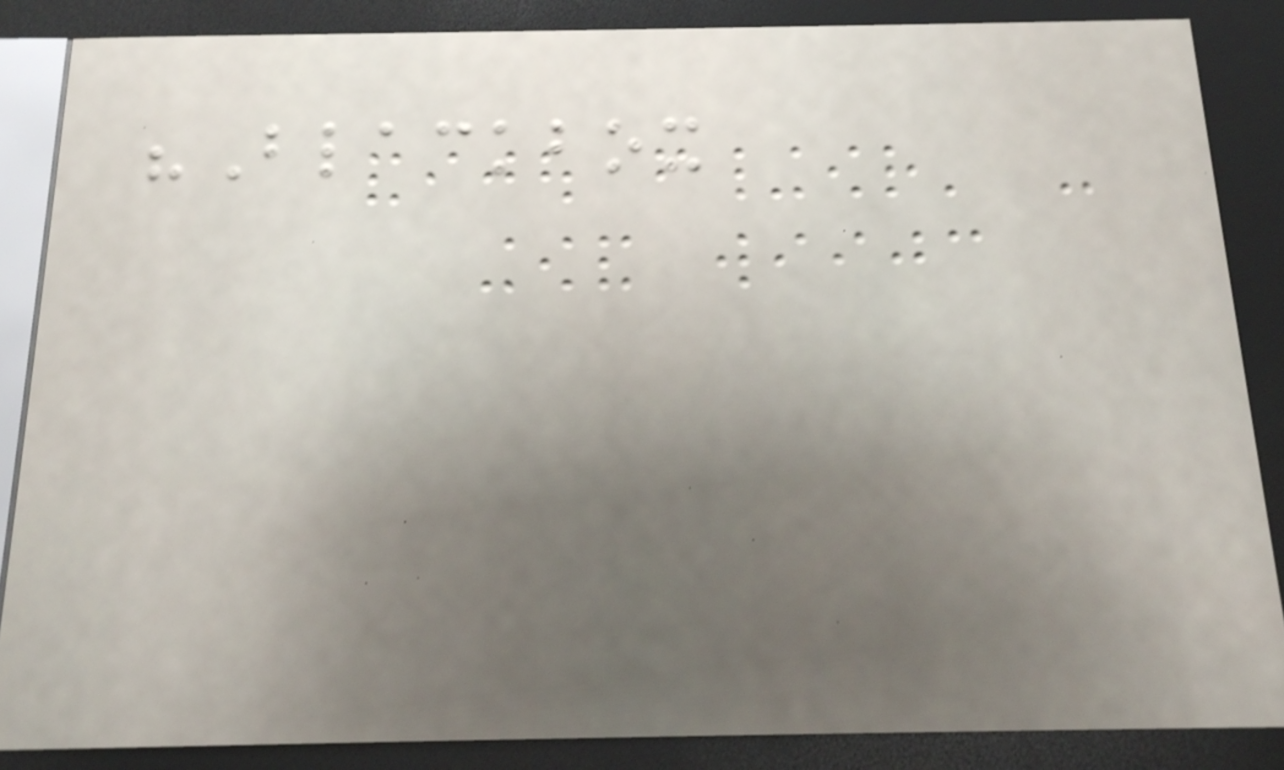"Blackbox
